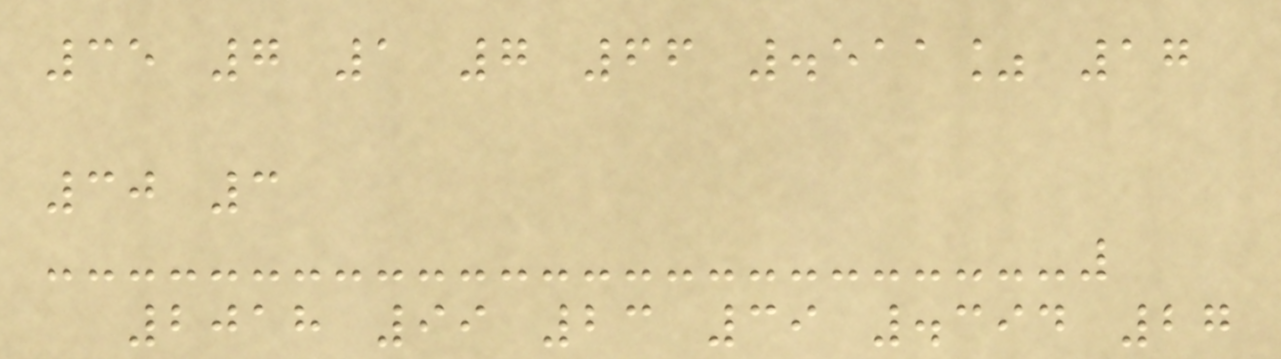35 7 1 7 66 .511% 17
30 3
2018 99 23 39 .394 27
